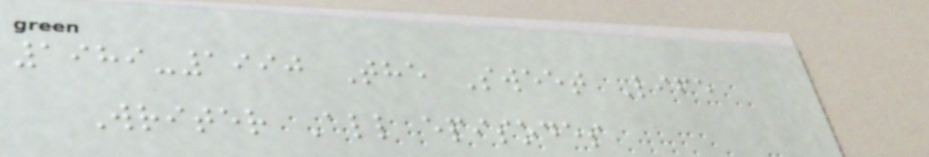1989-1990 The Sweet Life
Writer All episodes
